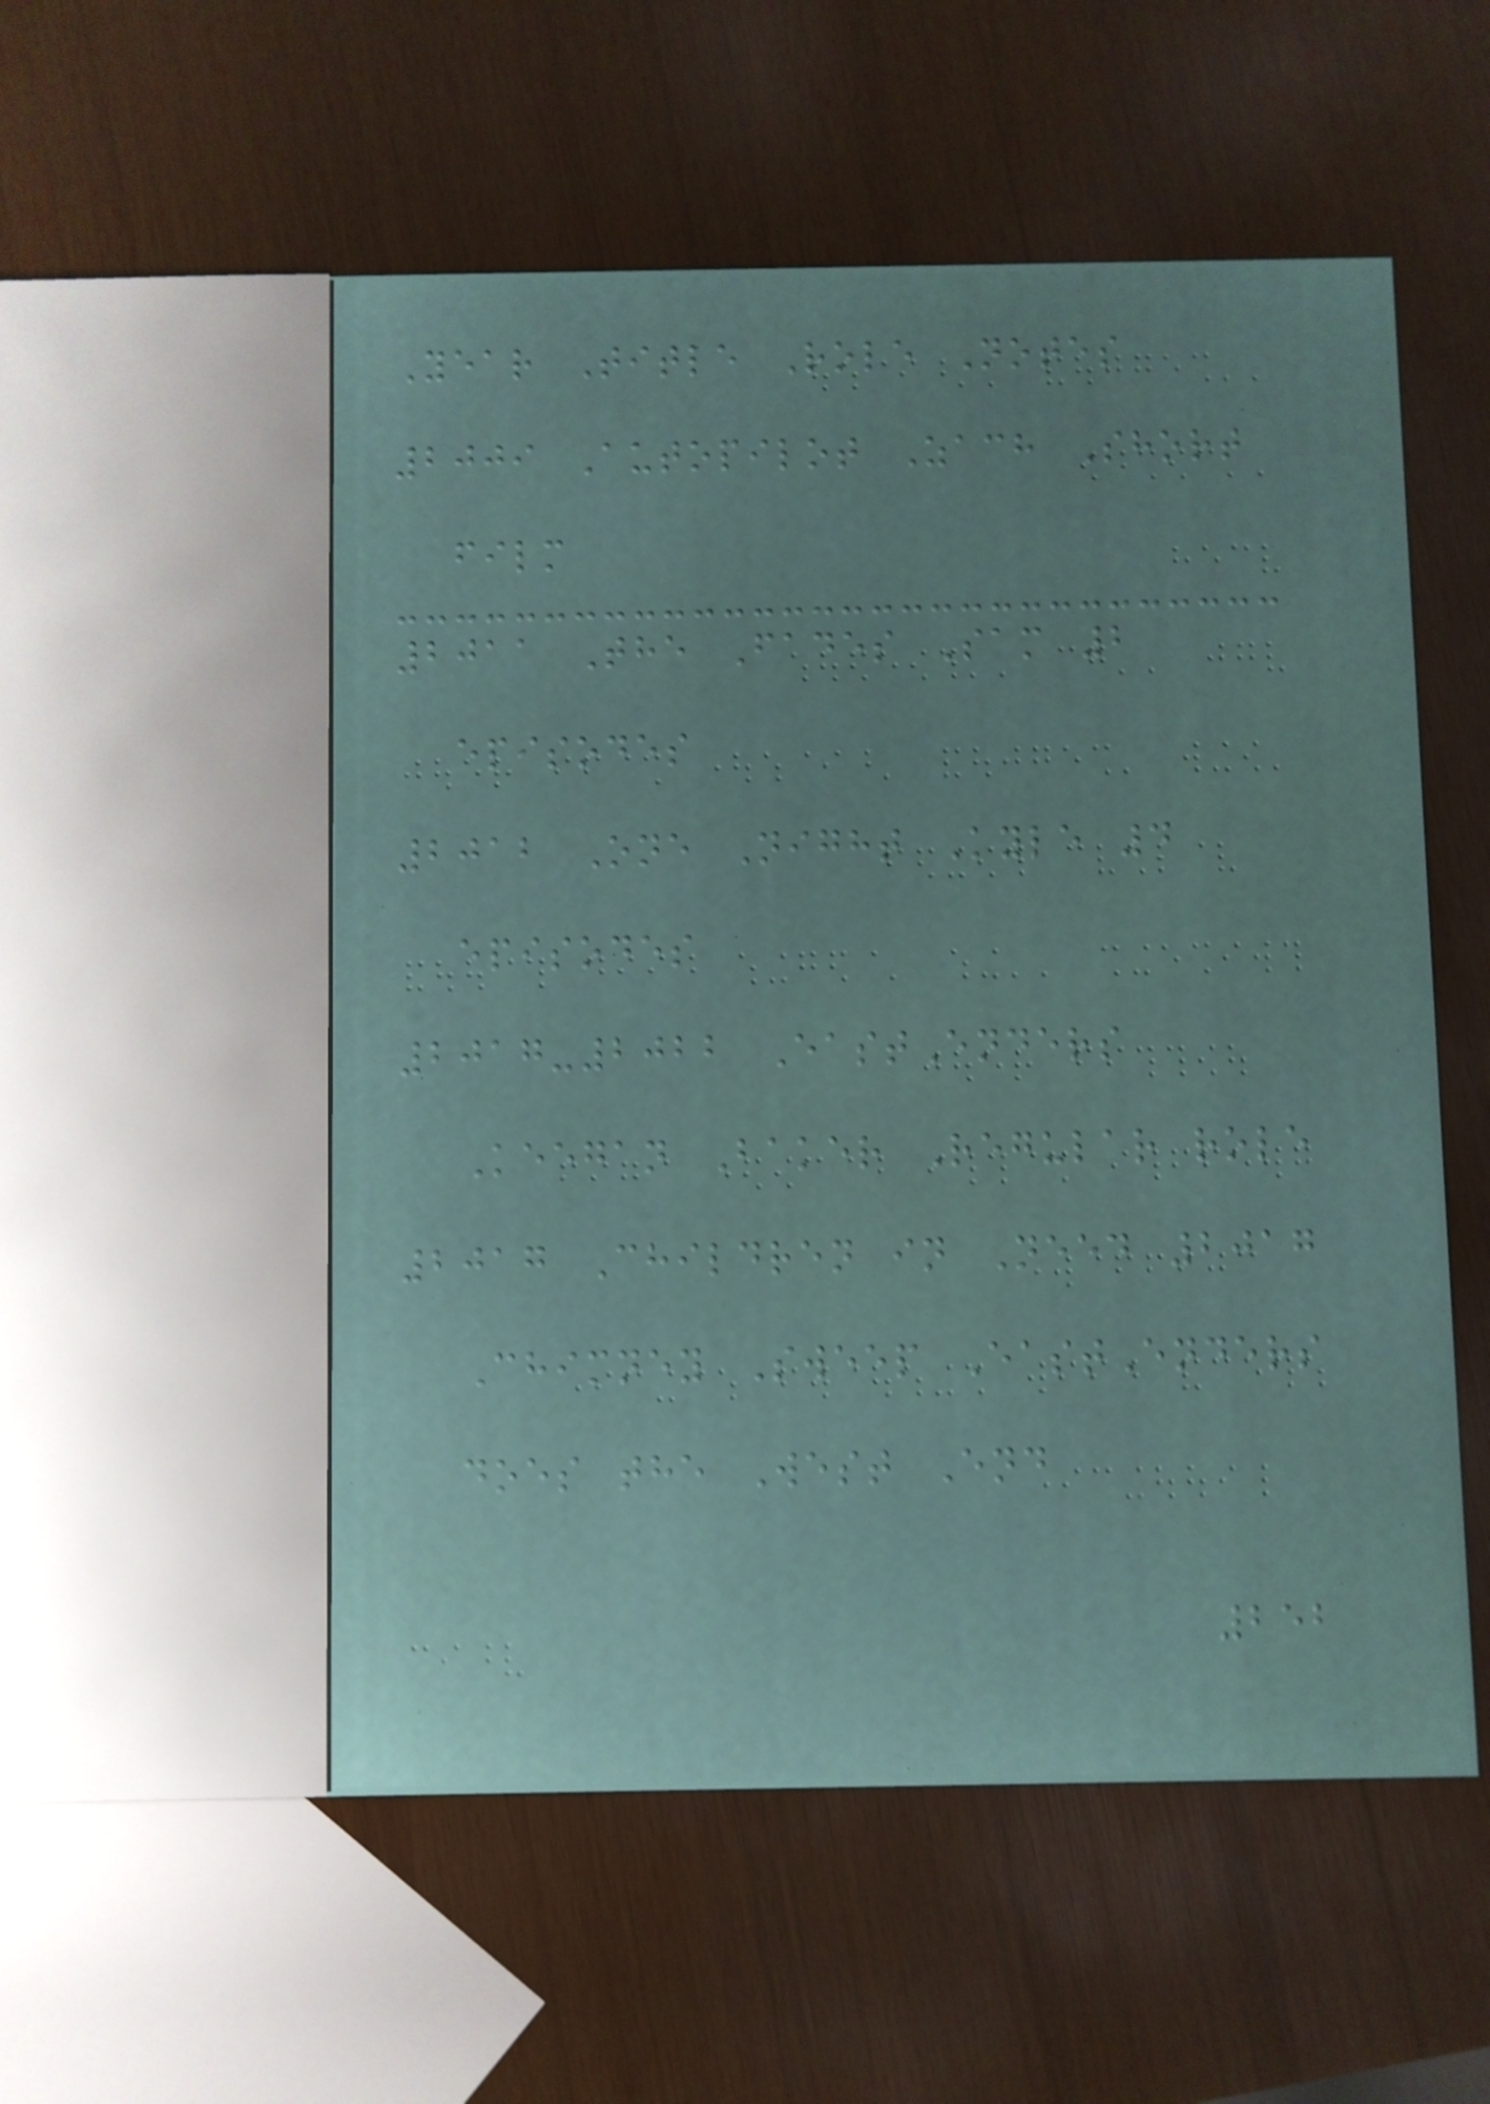Year Title Role Notes
2009 Autopilot Zach Short
film
2011 The Fades Sam 2
episodes
2012 One Night Kyle 4
episodes
2017-2022 EastEnders
Keegan Baker Regular role
2017 Children in Need 2017
Chimney Sweep EastEnders
does the West End
252
